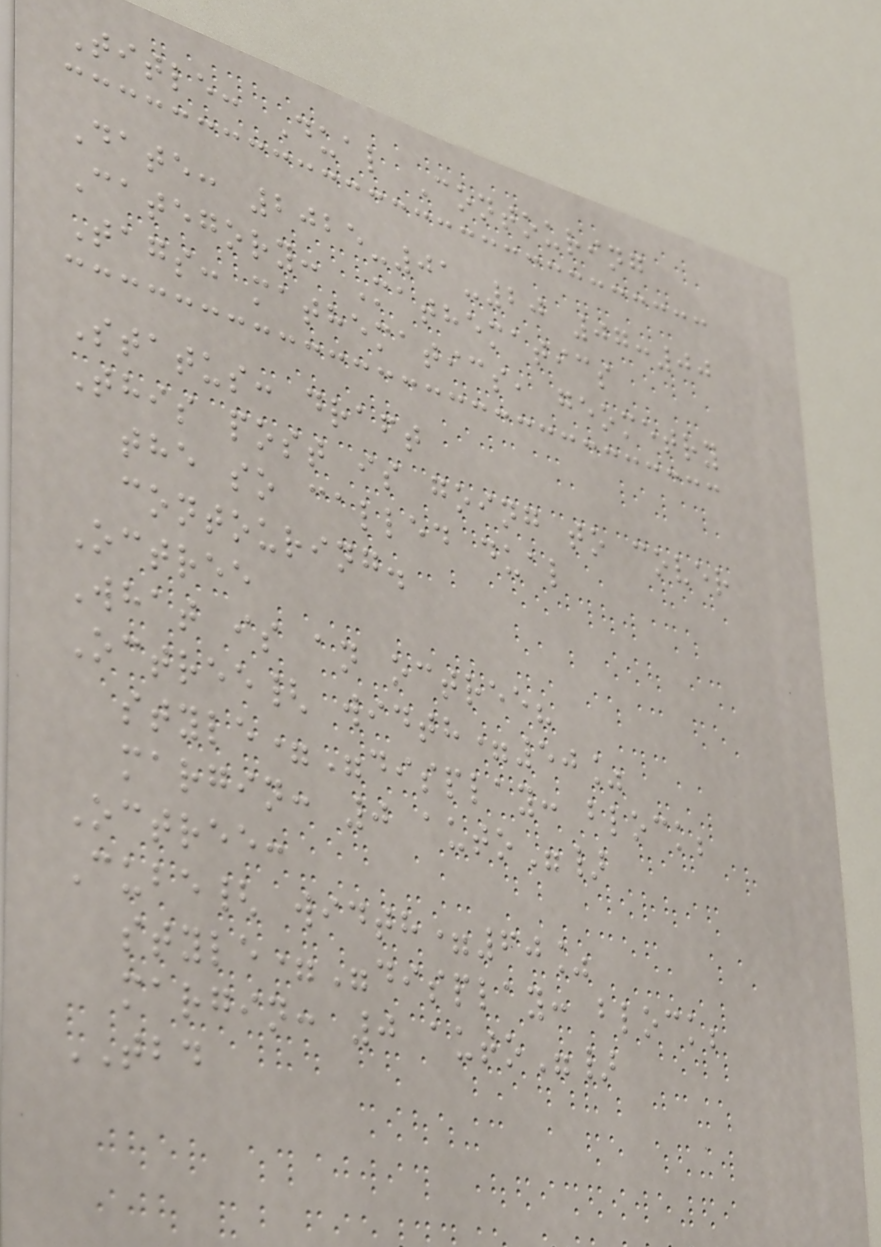Title: Dual Contouring
Date: 2025-01-20 07:00
Category: Mathematics
Tags: mathematics, geometry
Status: draft
This post is going to cover
the so called dual
contouring.
Octree
What is an octree?
Octree{ width=50%
style="display: block;
margin: 0 auto"}
Octree:
Cube{ width=60%
style="display: block;
margin: 0 auto"}
TBD
